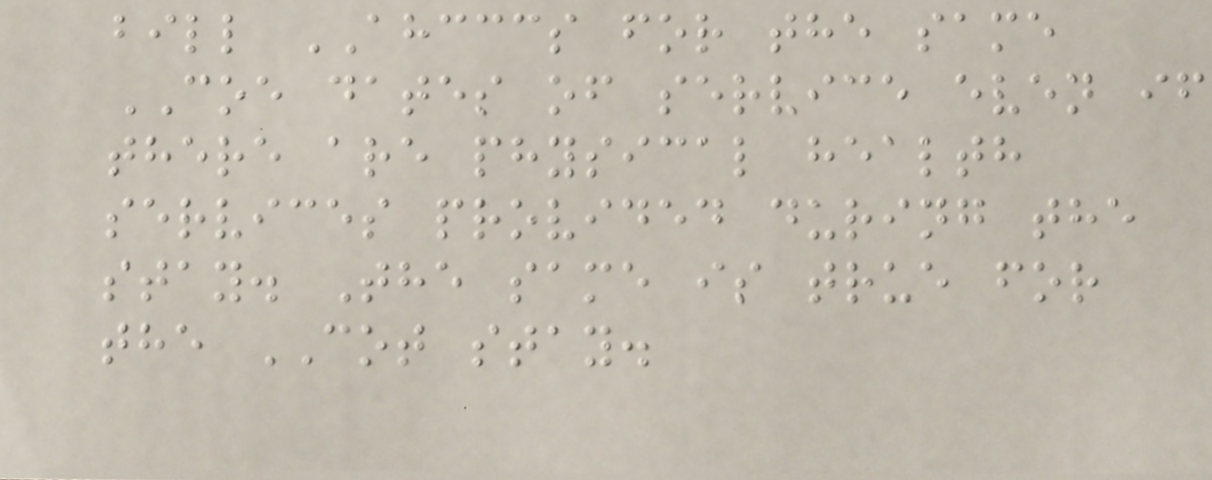bill AHCCCS for the same
COE dates of service even if
there are physical health
services provided during the
stay. The same is true for
the COT stay.
